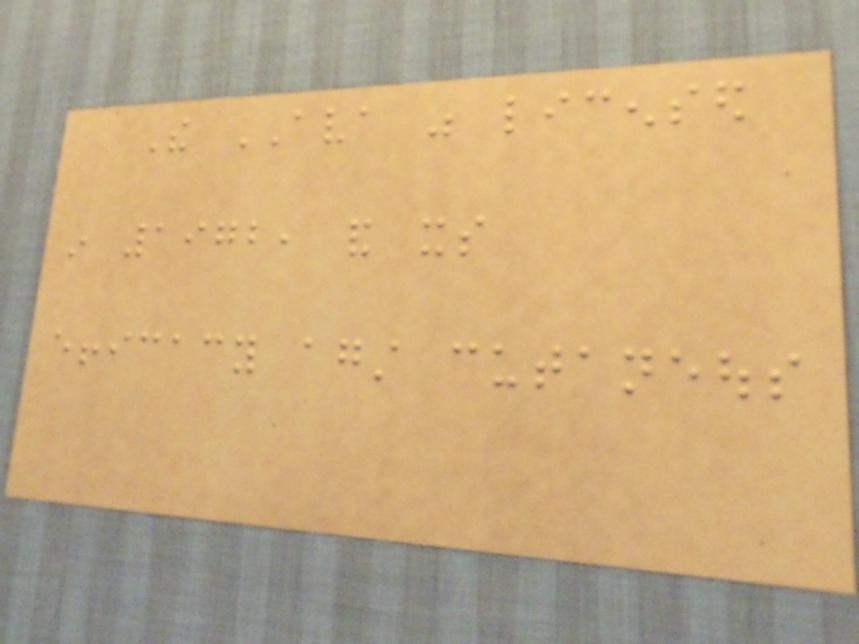The AVA was licensed
in 1972, and its
efficacy against cutaneous
